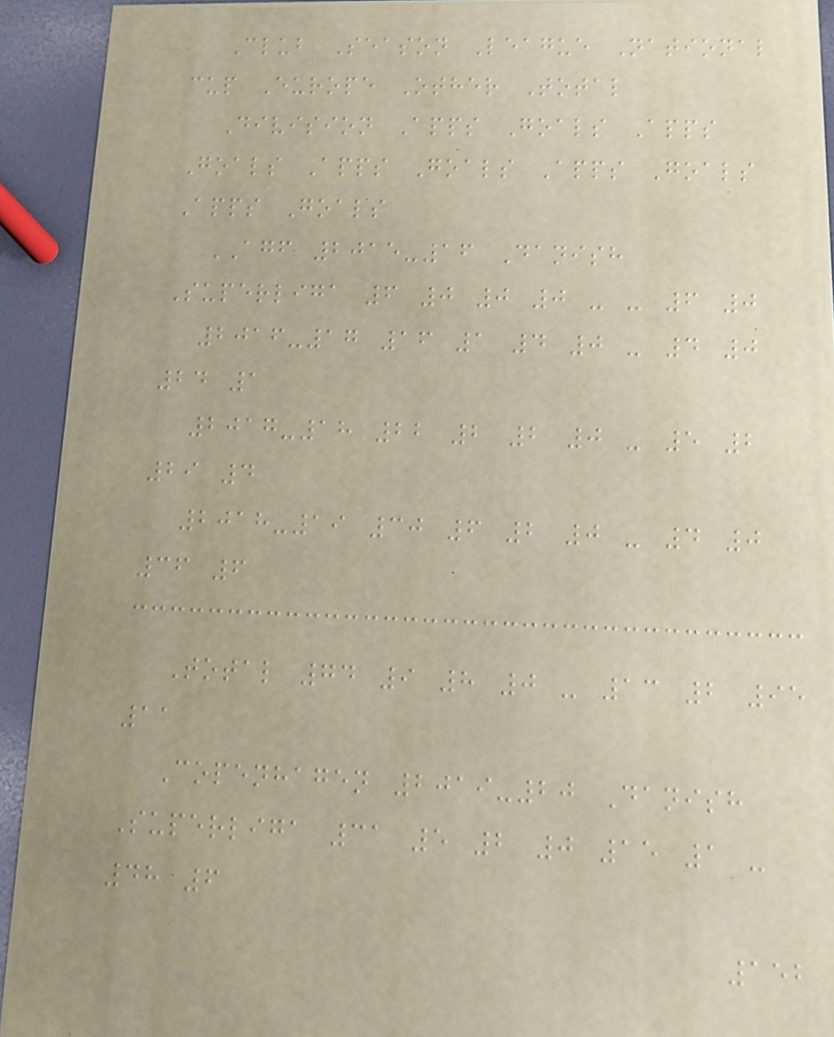Club Season League National
cup Europe Other Total
Division Apps Goals Apps
Goals Apps Goals Apps Goals
Apps Goals
AGF 2015-16 Danish
Superliga 6 0 0 0 - - 6 0
2016-17 16 1 4 0 - 4 0
24 1
2017-18 22 2 2 0 - 5 2
29 4
2018-19 30 6 2 0 - 4 0
36 6
Total 74 9 8 0 - 13 2 95
11
Copenhagen 2019-20 Danish
Superliga 31 5 2 0 15 1 -
48 6
152
